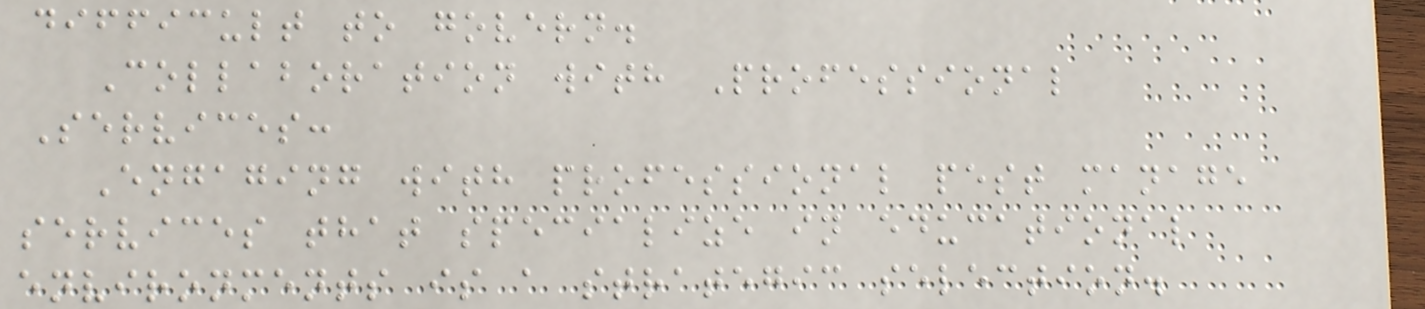difficult to govern.
Collaboration with Professional
Services:
Engaging with professional pest manage
services that specialize in educational
environments is a strategic selection.
